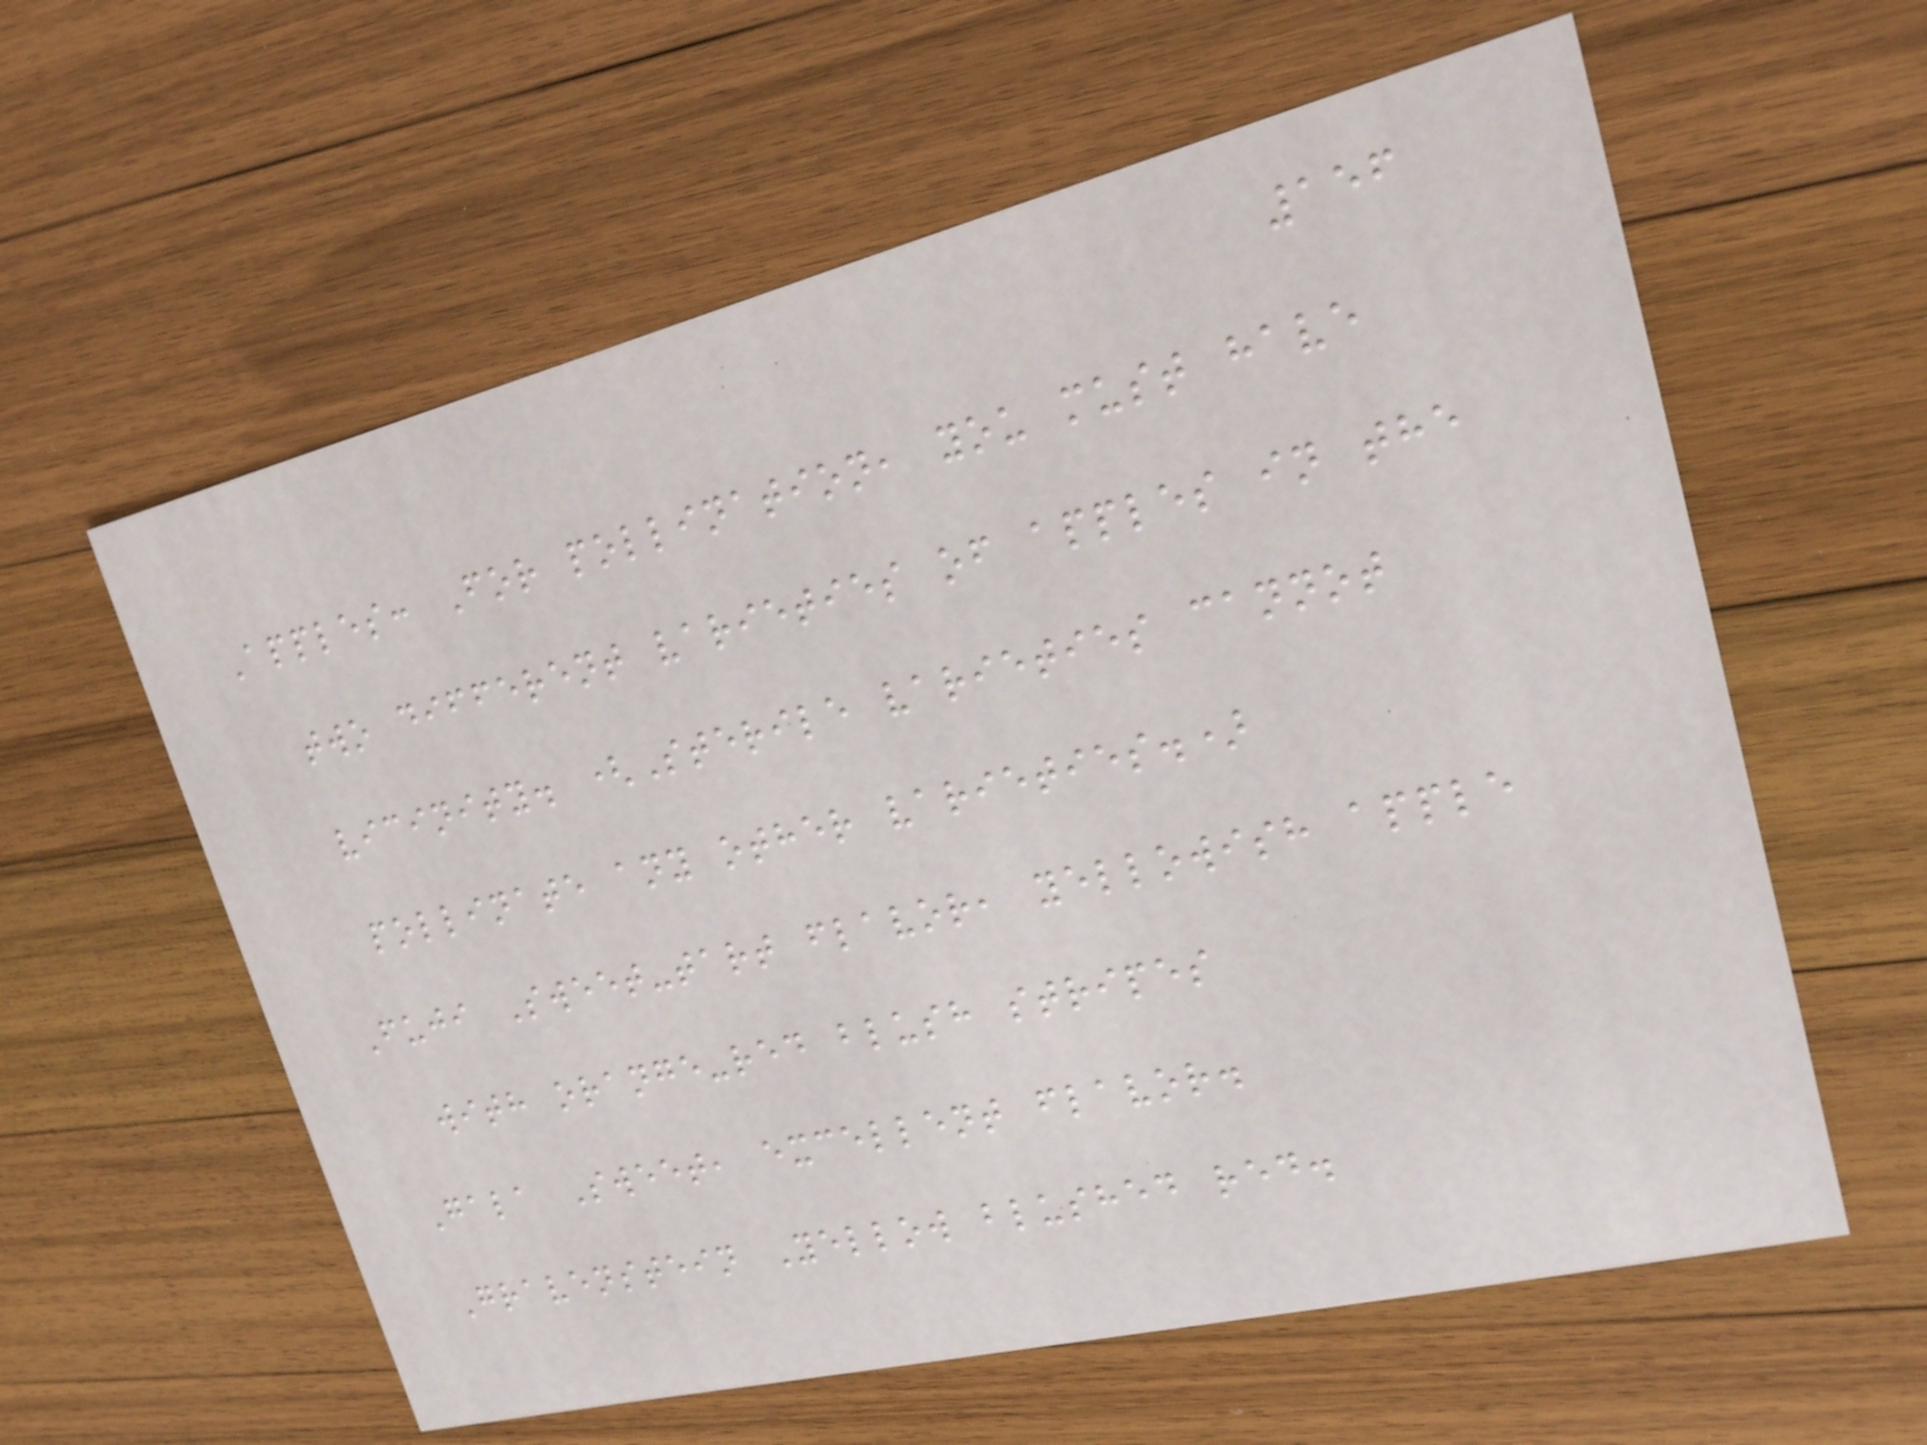156
Apples: For pollination, you must have
two different varieties of apples in the
vicinity. (Sterile varieties cannot
pollinate any other varieties.)
Fuji Sweet-tart flavor, yellowish apple
with orange-red blush stripes
Gala Sweet, excellent flavor.
Gravenstein Yellow blushed red.
